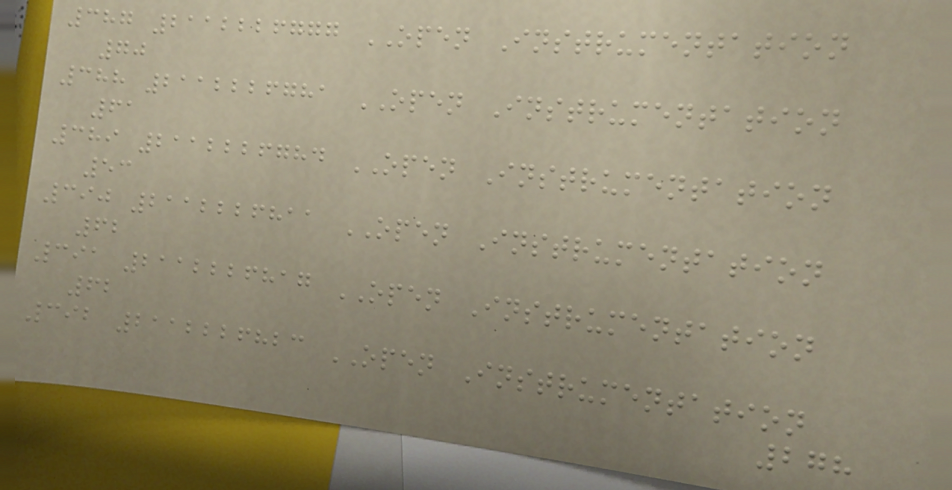387 2112226777 OPEN Instrumentation
70
388 2112226781 OPEN Instrumentation
61
389 2112226784 OPEN Instrumentation
53
390 2112226811 OPEN Instrumentation
62
391 2112226817 OPEN Instrumentation
62
392 2112226823 OPEN Instrumentation
278
